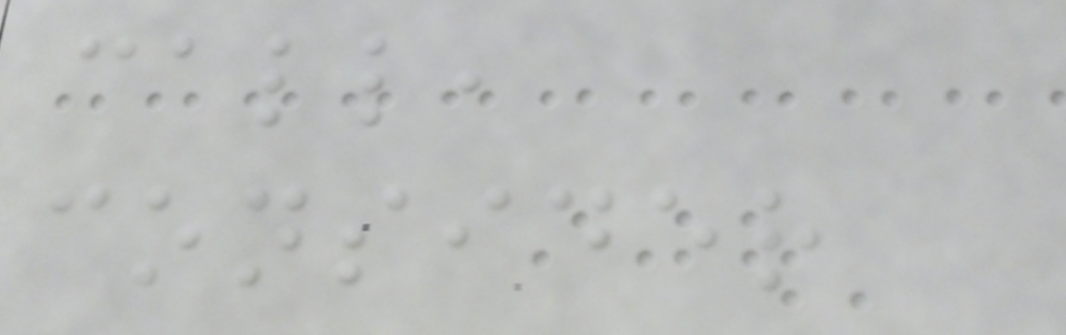call,
consider
